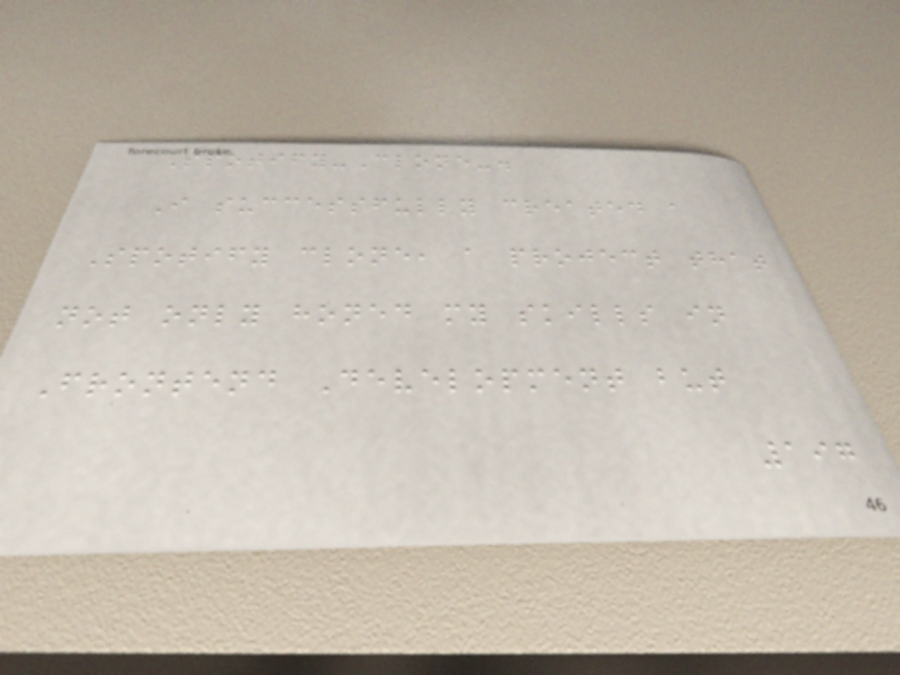Spotify-Clone-.
I successfully created a
Spotify clone, a project that
not only honed my skills in
Frontend Development but
197
